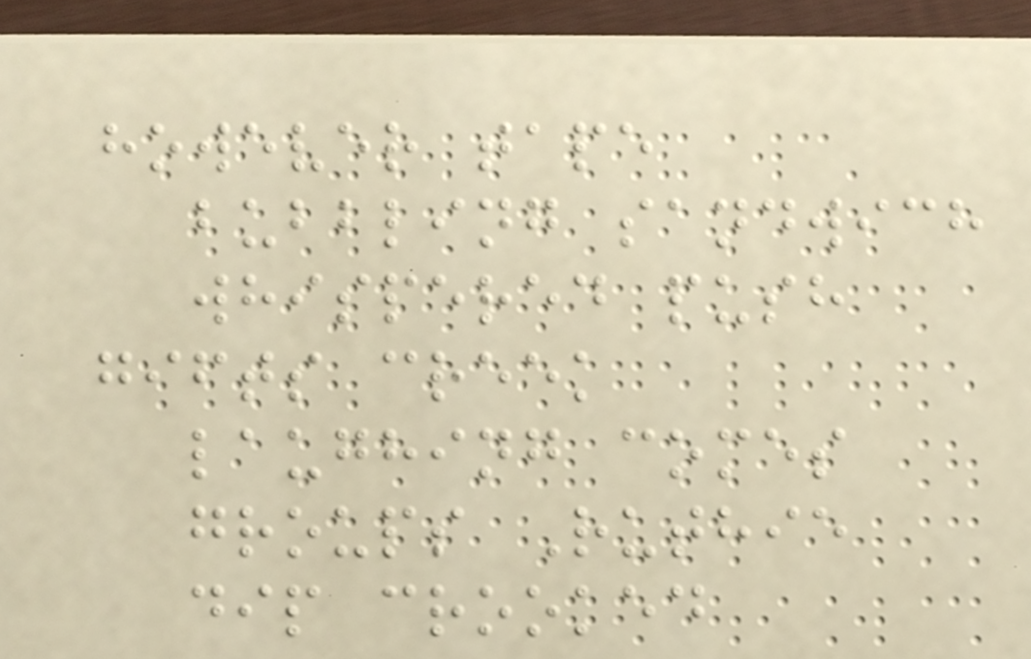however tape
bubbling sandwich
whispered push
gifts creek
laughing comes
groups Ruthie
dip crooked
